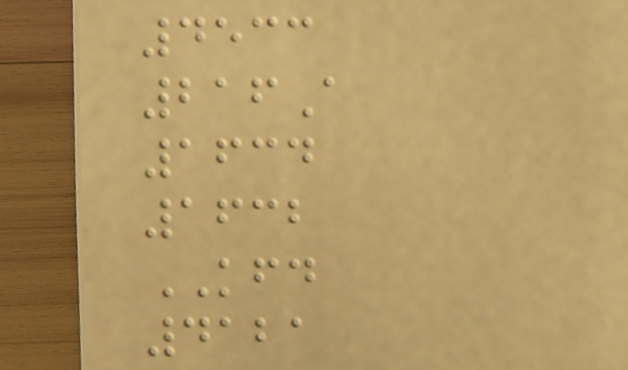4533
216A
1634
1632
KFD
4121
